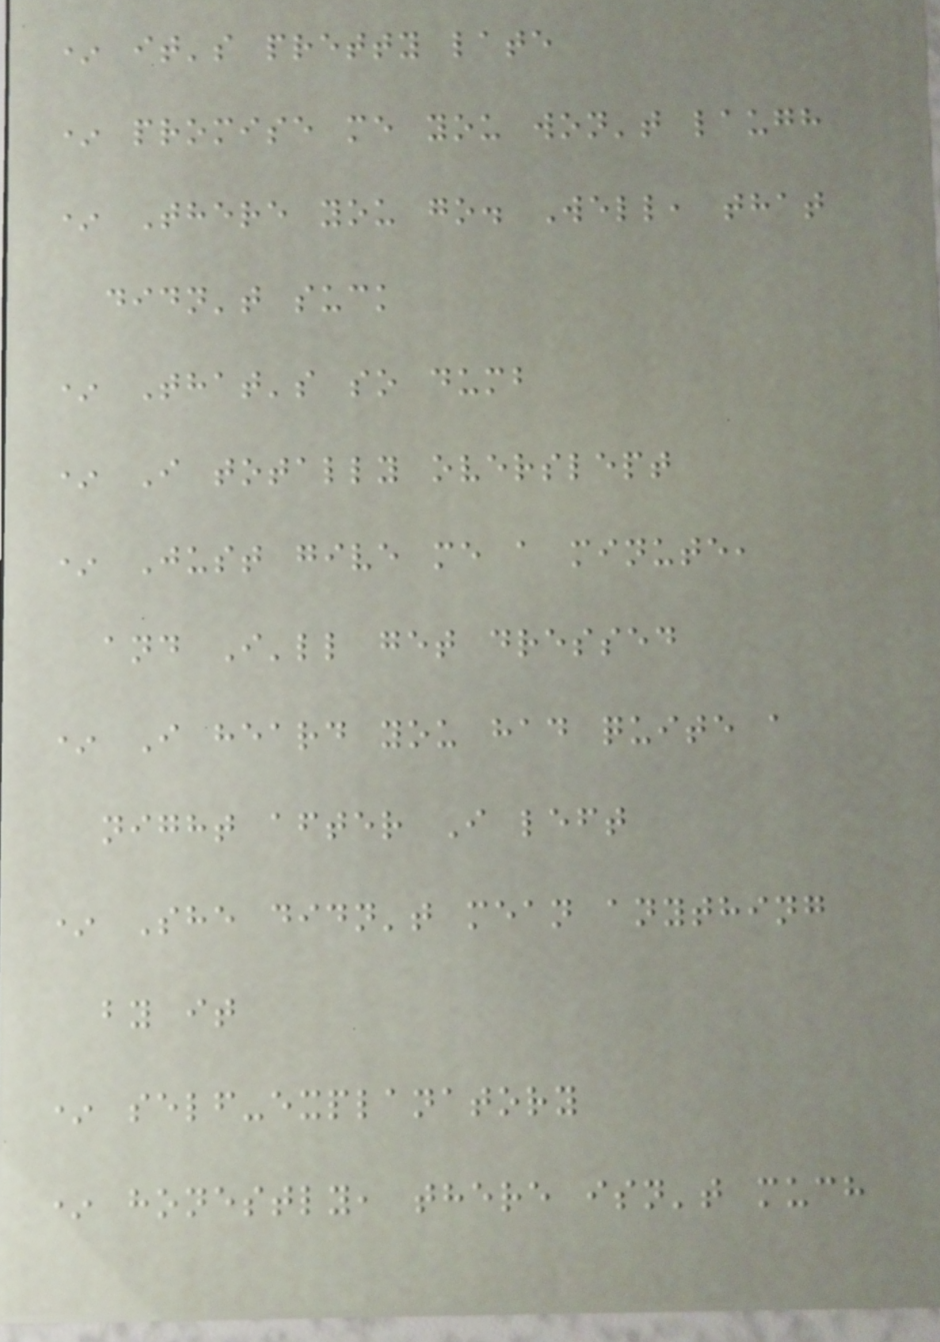* it's pretty late
* promise me you won't laugh
* There you go. Well, that
didn't suck
* That's so dumb
* I totally overslept
* Just give me a minute,
and I'll get dressed
* I heard you had quite a
night after I left
* She didn't mean anything
by it
* self-explanatory
* honestly, there isn't much
